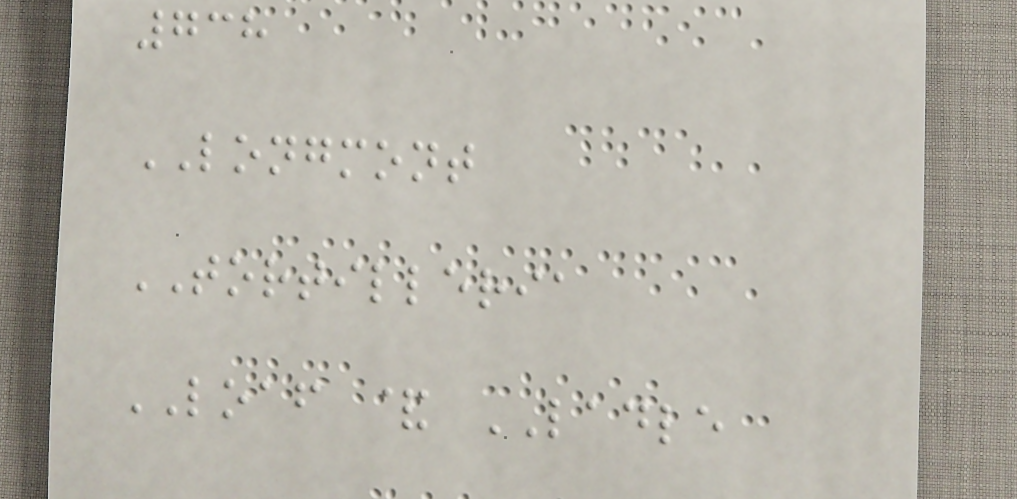738
LONGMONT
TORTILLERIA
LOAF & LADLE
